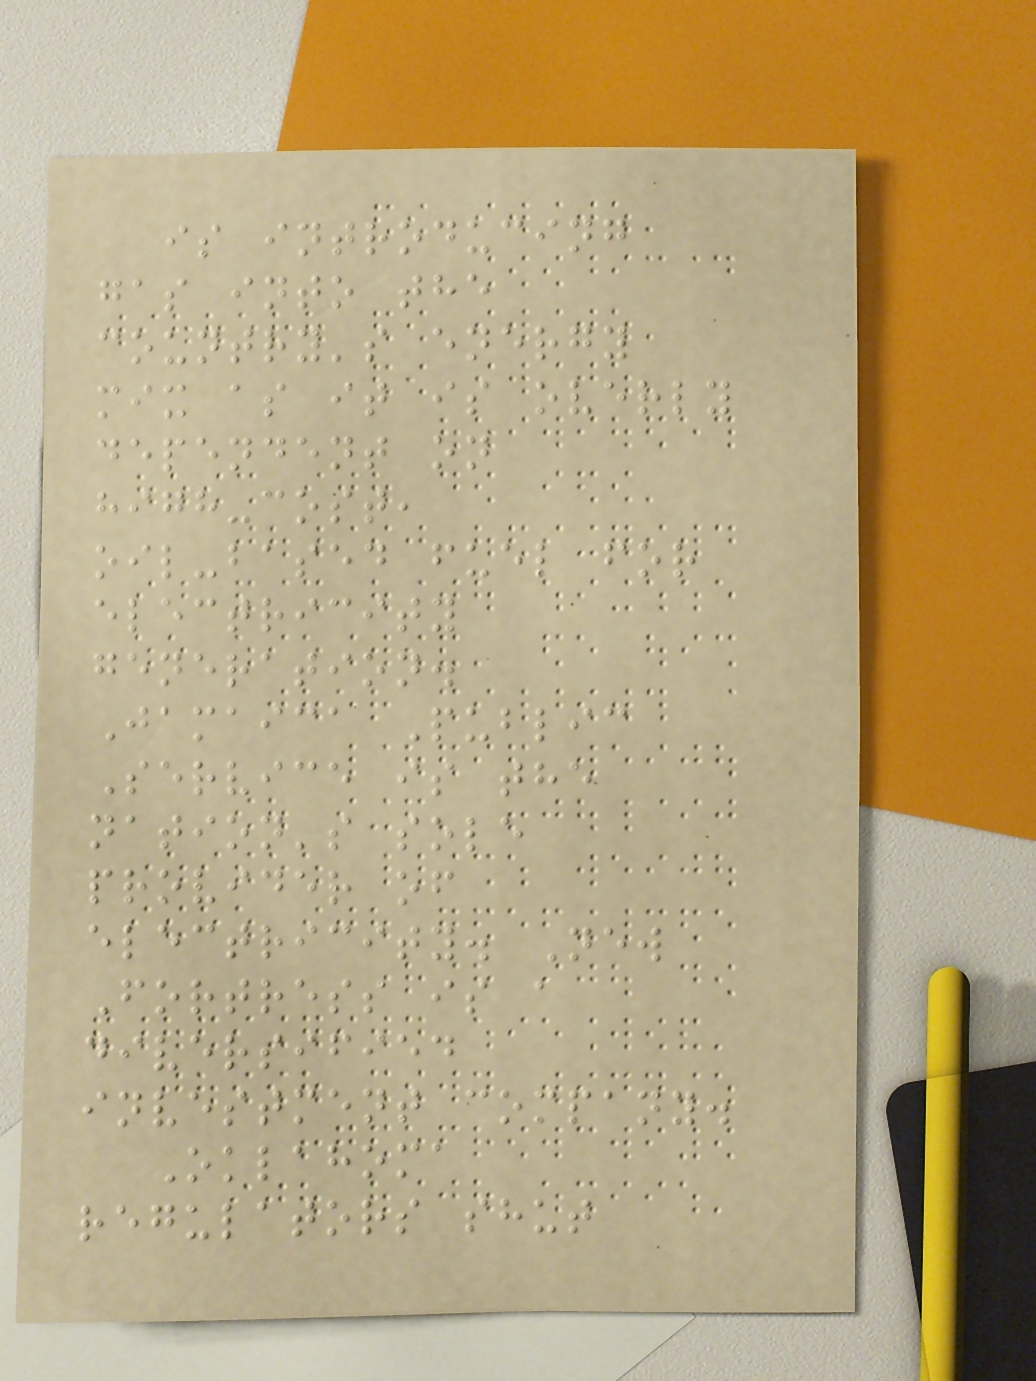is introducing
gas into the
country's energy
mix as it is overly
dependent on
high-cost,
oil-based fuel for
electricity
generation.
Jamaica Public
Service is the
nation's sole
provider of
electricity. New
Fortress is a
diversified
investment company.
Oklahoma
regulators shut
